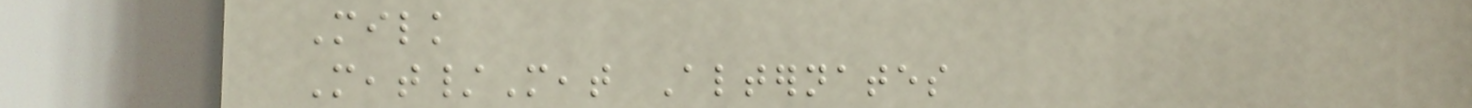Milk
Meat/Meat Alternates
